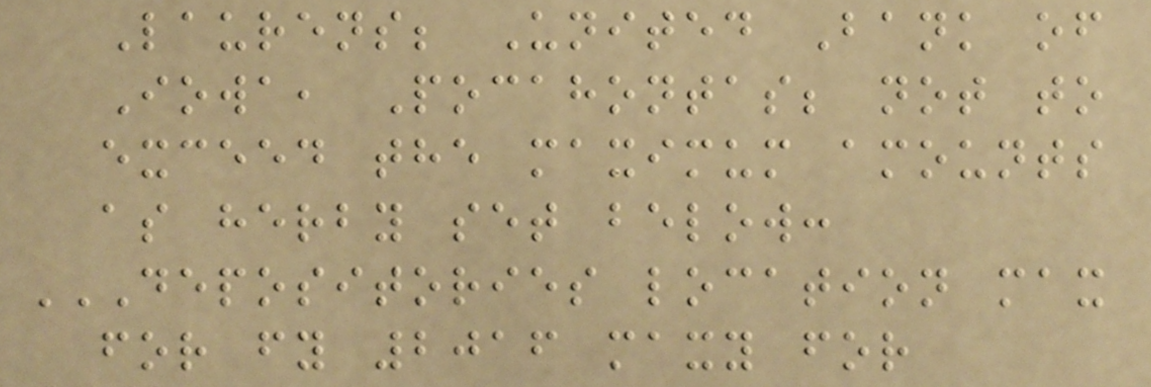Laurens; United Bank of
Iowa, Pocahontas; not to
exceed the maximum amounts
as herby set below:
DEPOSITORIES LOCATION MAX
FOR FY 2016 MAXY FOR
